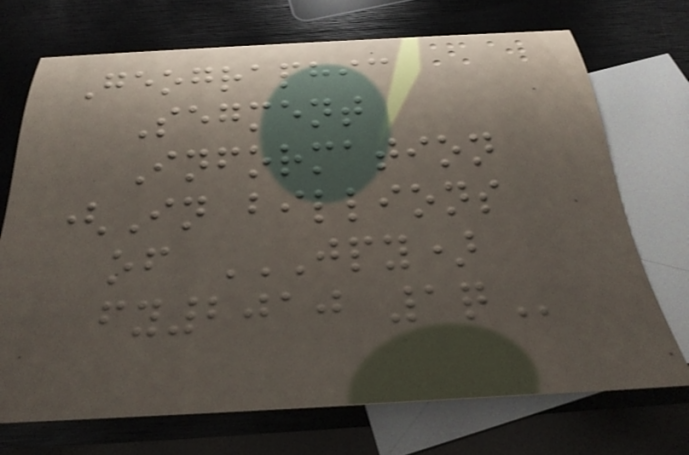Geographic
Segment
Information
(In billions
of JPY)
FY2010 1Q
